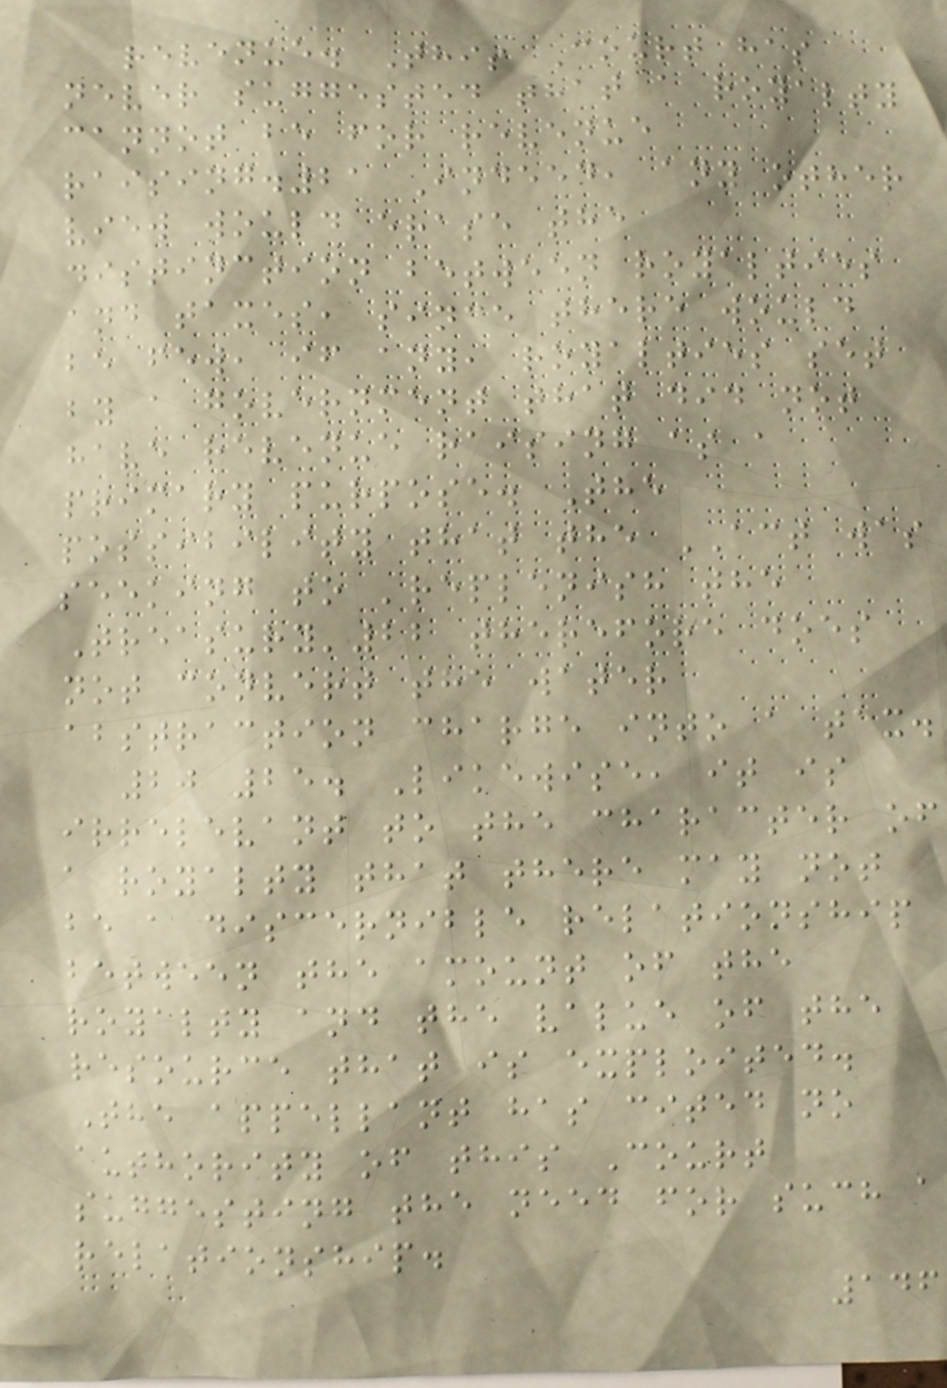revenue. This Court has
never suggested that a royalty
cannot be for revenue
raising.21 Indeed, any other
view would erase the
distinction between royalties
and taxes, since there would
be few, if any, royalties set
by a government that did not
have revenue raising as a
primary purpose. The
possibility that the ACT was
seeking to 'replenish the
Treasury'22 therefore does
not convert the water
abstraction charge into a tax.
20 25. Likewise, it is
irrelevant to the character of
a royalty that there may not
be a discernible relationship
between the amount of the
royalty and the value of the
resource that is exploited.
The appellant has cited no
authority of this Court
suggesting the need for such a
relationship.
146
